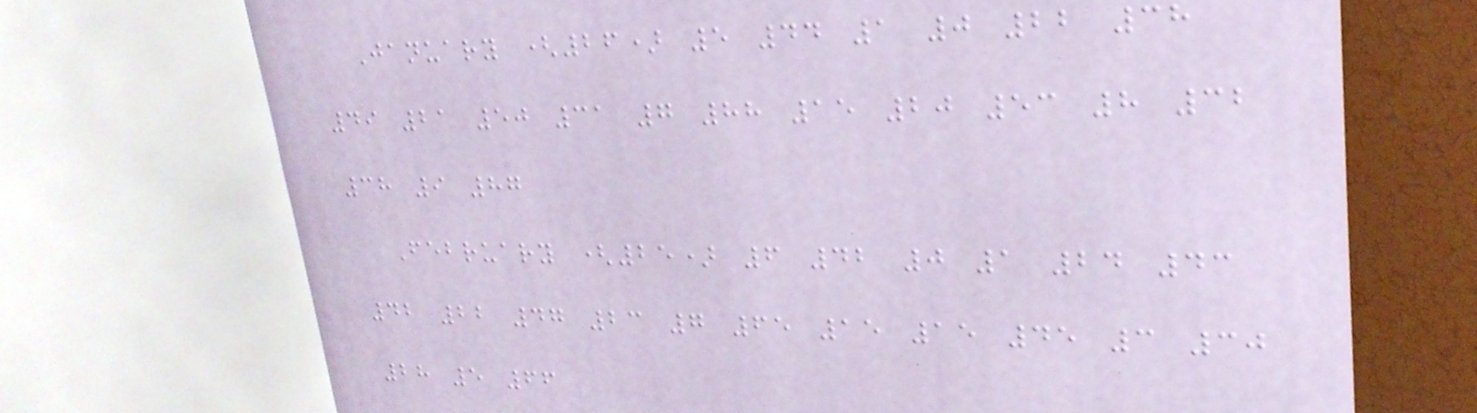January (26) 5 44 1 0 22 38
49 21 50 31 7 88 15 20 53 8 32
38 9 87
February (25) 6 42 0 1 24 43
42 22 47 23 7 65 15 15 45 3 30
28 5 66
